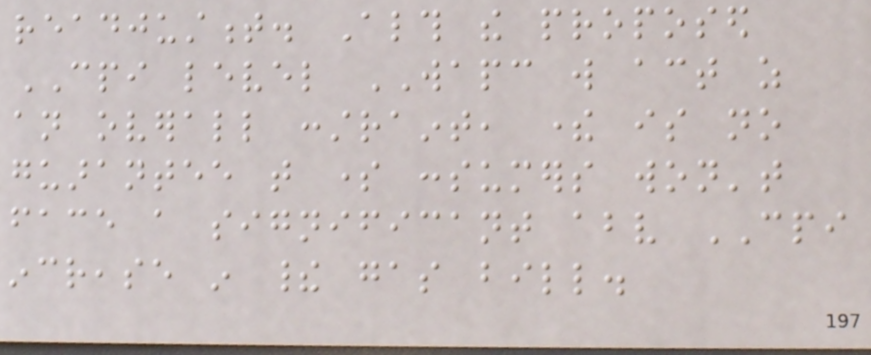readjustment. Although the proposed
CPI level WAPC will act as
an overall constraint, there is no
guarantee that some consumers won't
face a significant above CPI
increase in their gas bill.
